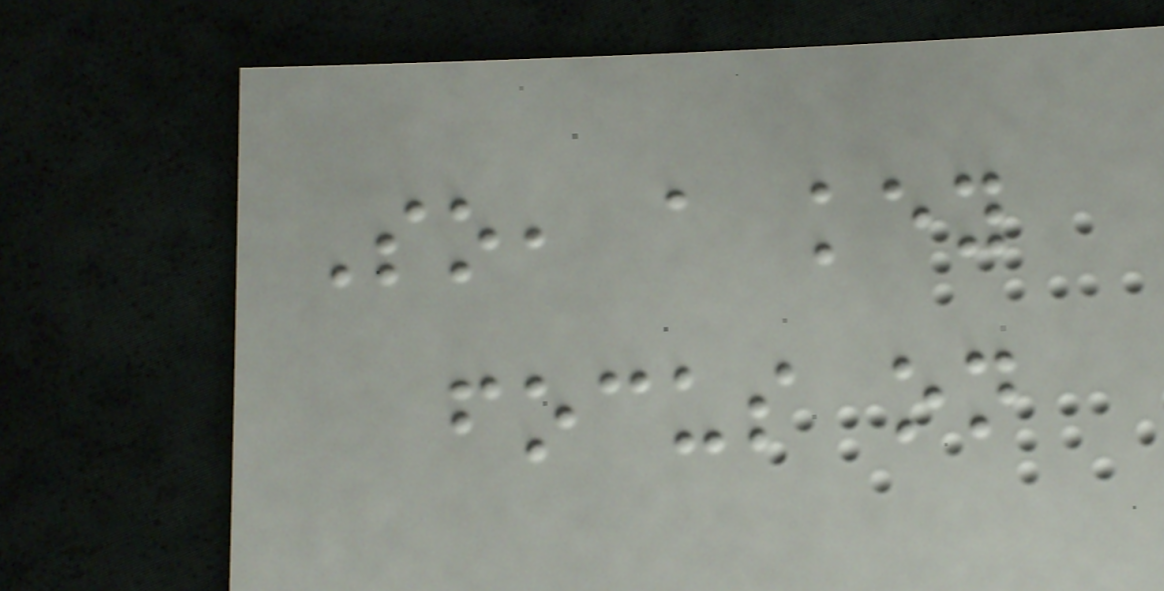So, a key
focus on
